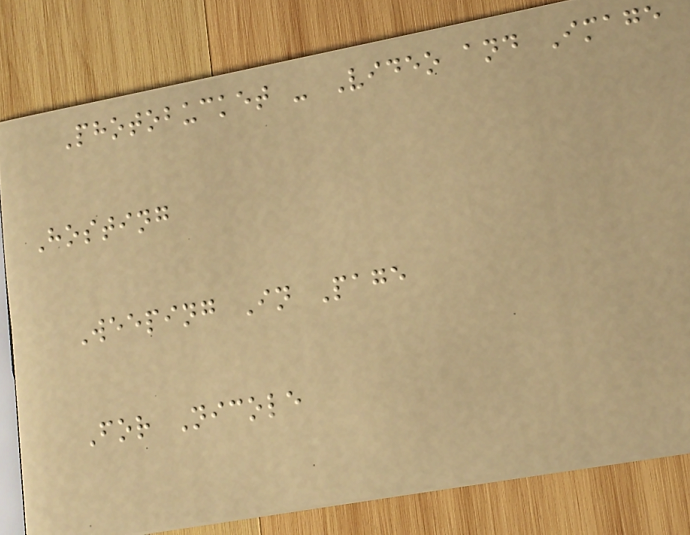Photobucket - Video and Image
Hosting
Weeping In Page
For Nicole
